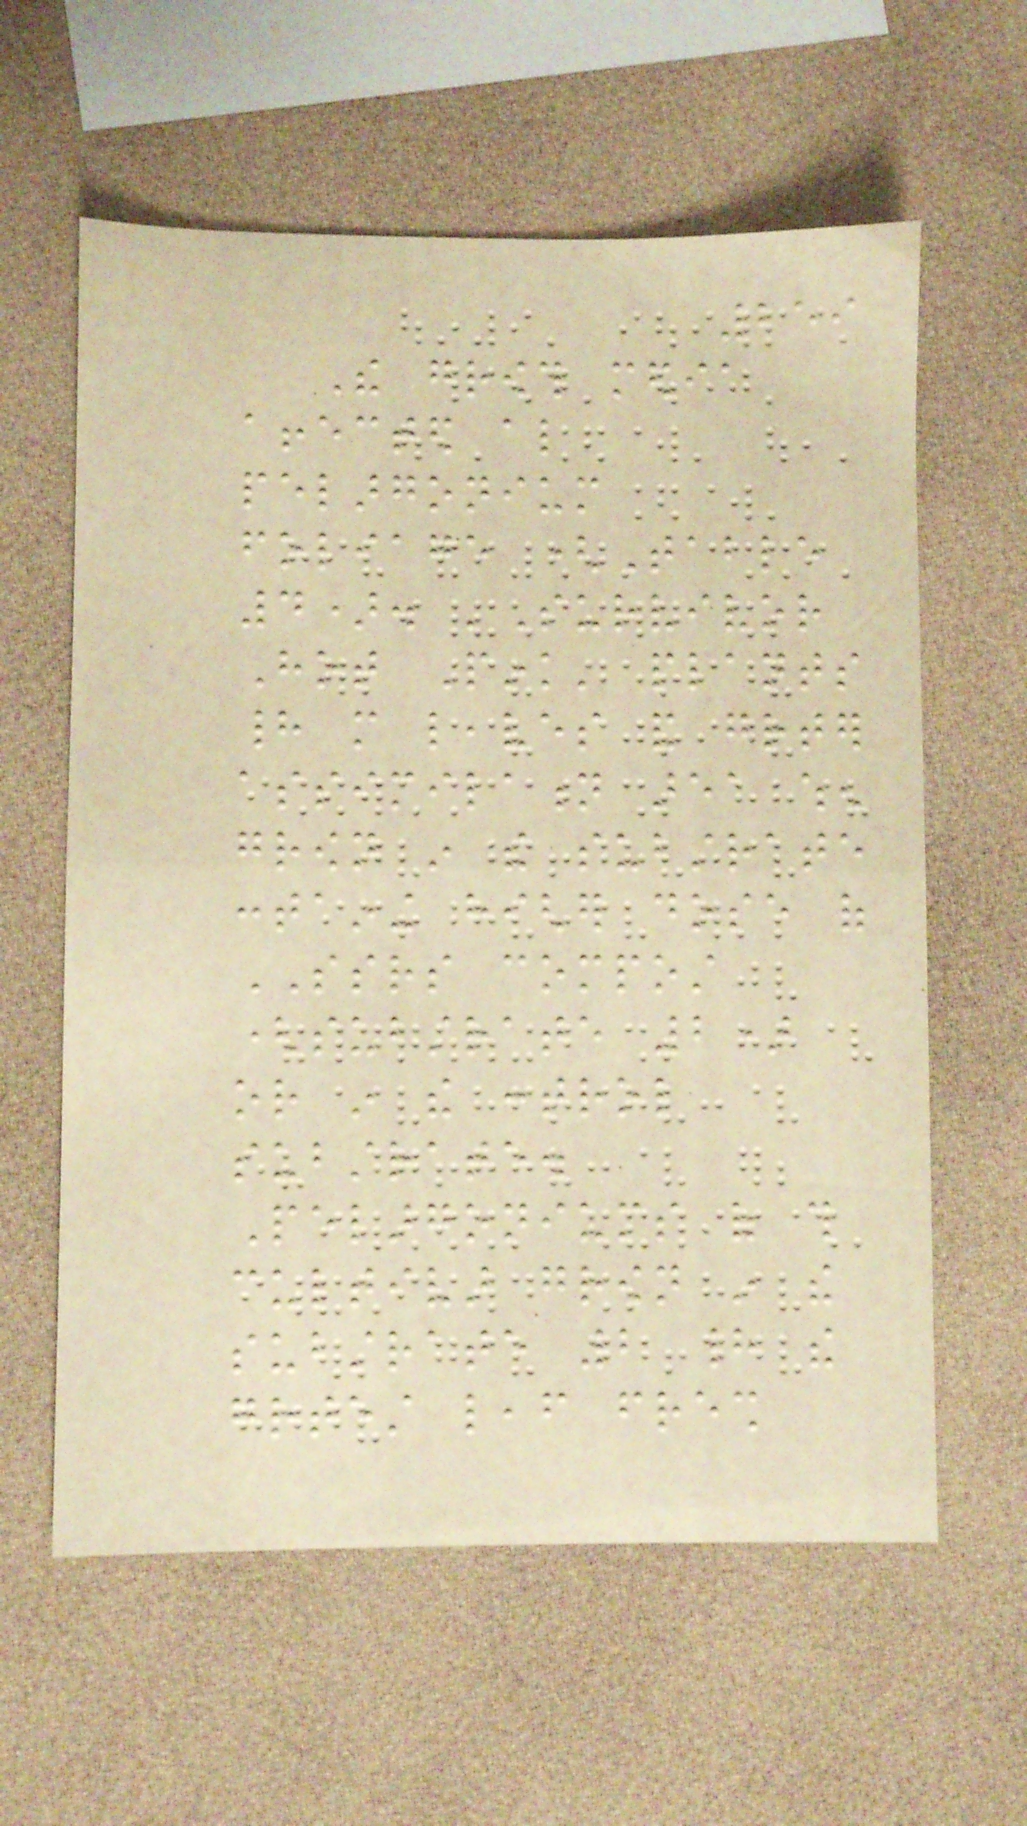259
The growth media
affected also
pelargonium
foliage (Table
4). 'Survivor
Hot Pink' plants
had more leaves and greater
assimilation area when
grown in the substrate
containing higher dose of
SSRS compost
(substrate 2)
or in the control
substrate.
Pelargoniums of this
cultivar grown in the
substrate 2 had the
greatest leaf fresh
